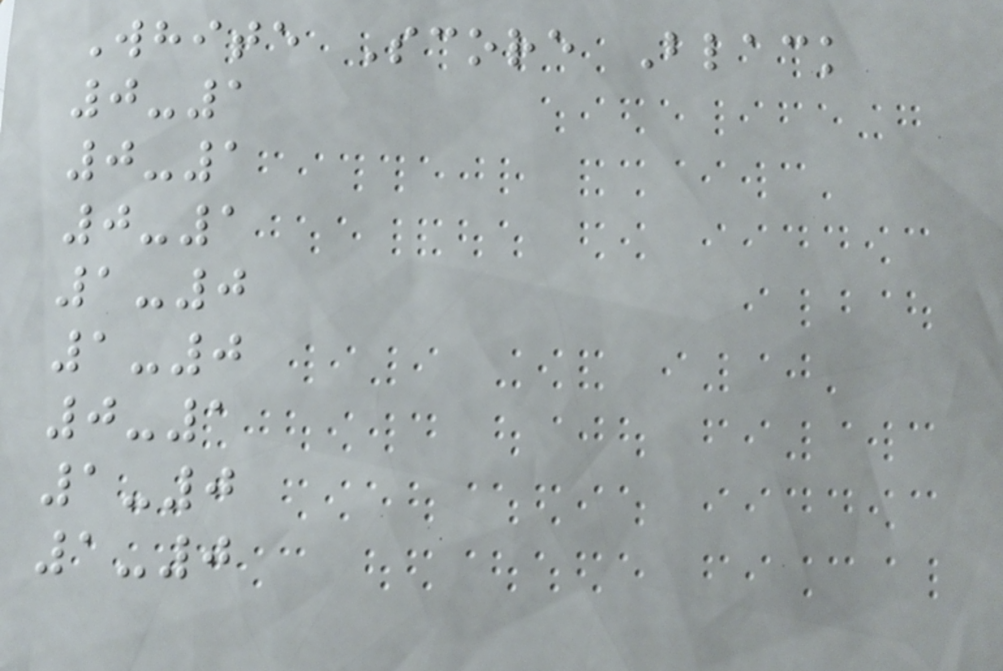White Score Black
0-1
0-1
0-1
1-0
1-0
0-1
1-0
1-0
